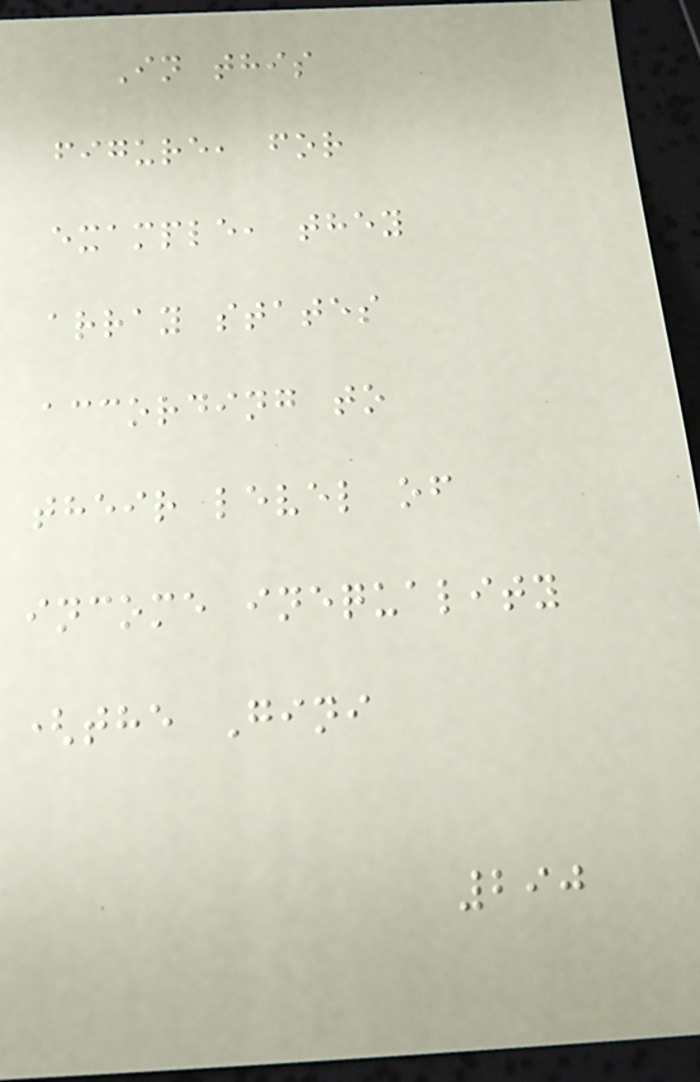In this
figure, for
example, they
array states
according to
their level of
income inequality
(the Gini
290
